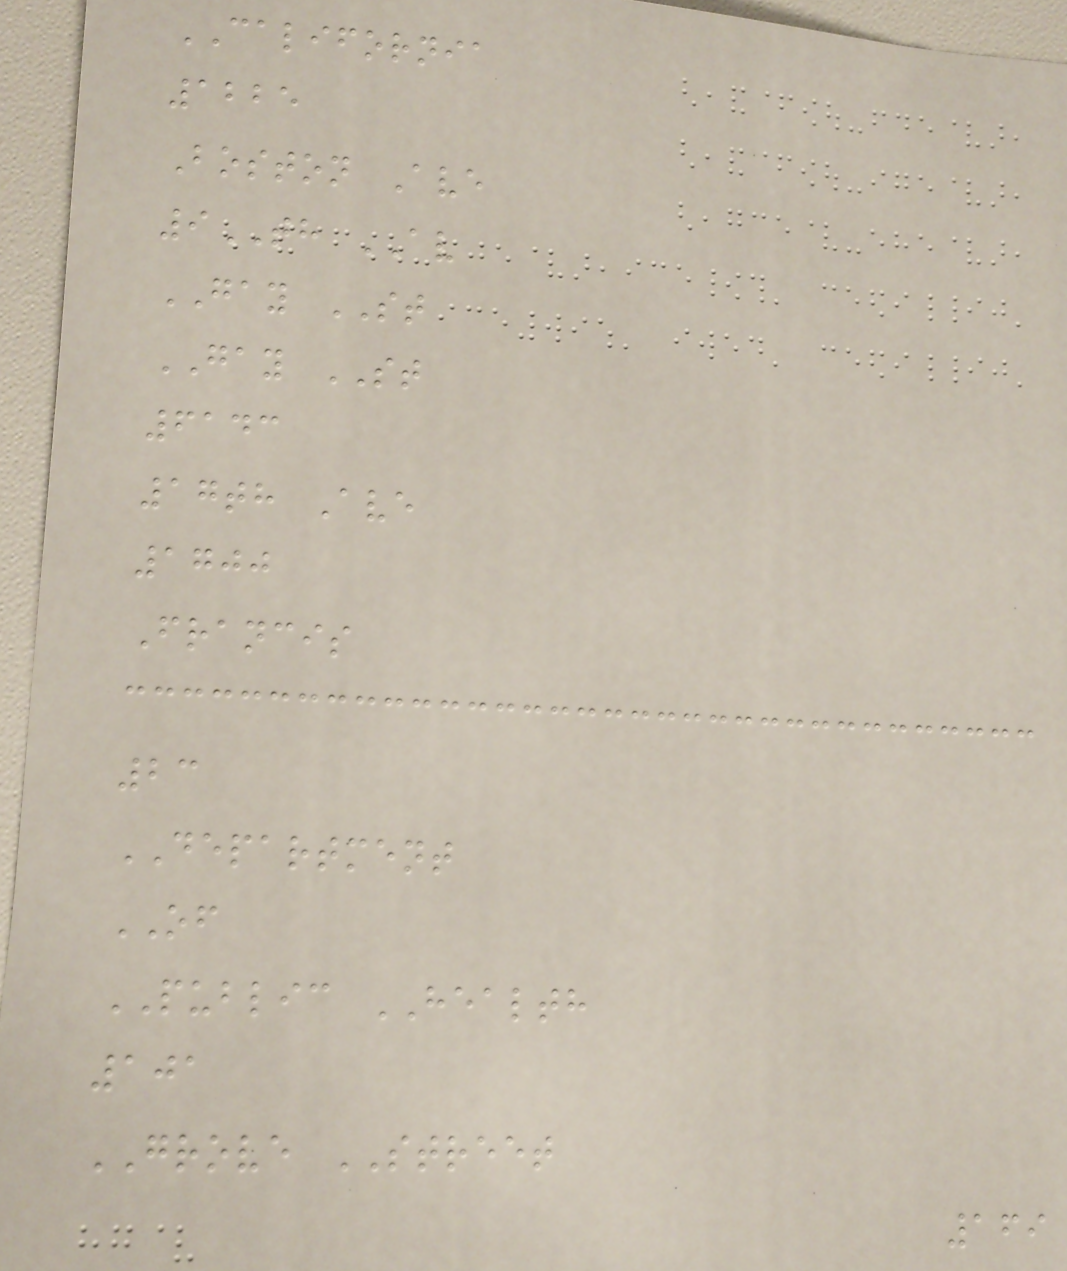CALIFORNIA
1225
Boston Ave
9TH AV
GAY ST
GAY ST
6143
17th Ave
1700
Francis
23
DEPARTMENT
OF
PUBLIC HEALTH
101
GROVE STREET
169
